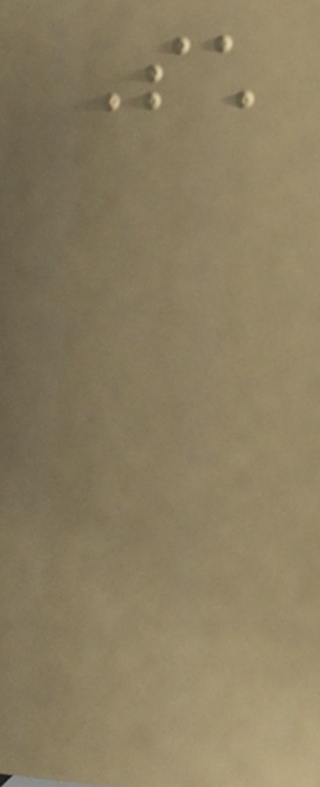Such
